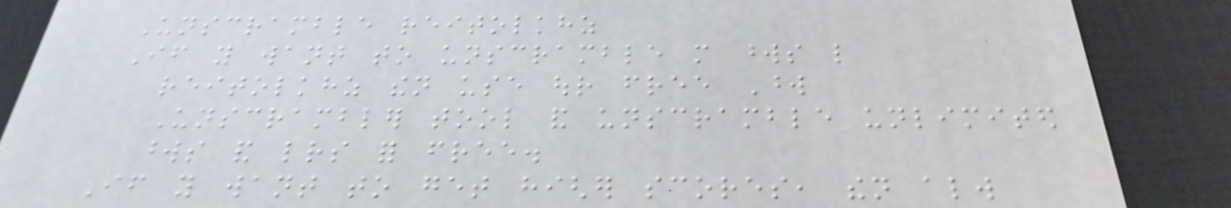Unscramble reitolkhz
If you want to unscramble more words like
reitolkhz then use our free Word
Unscrambler tool and unscramble unlimited
words and letters for free.
If you want to get higher scores, then always
